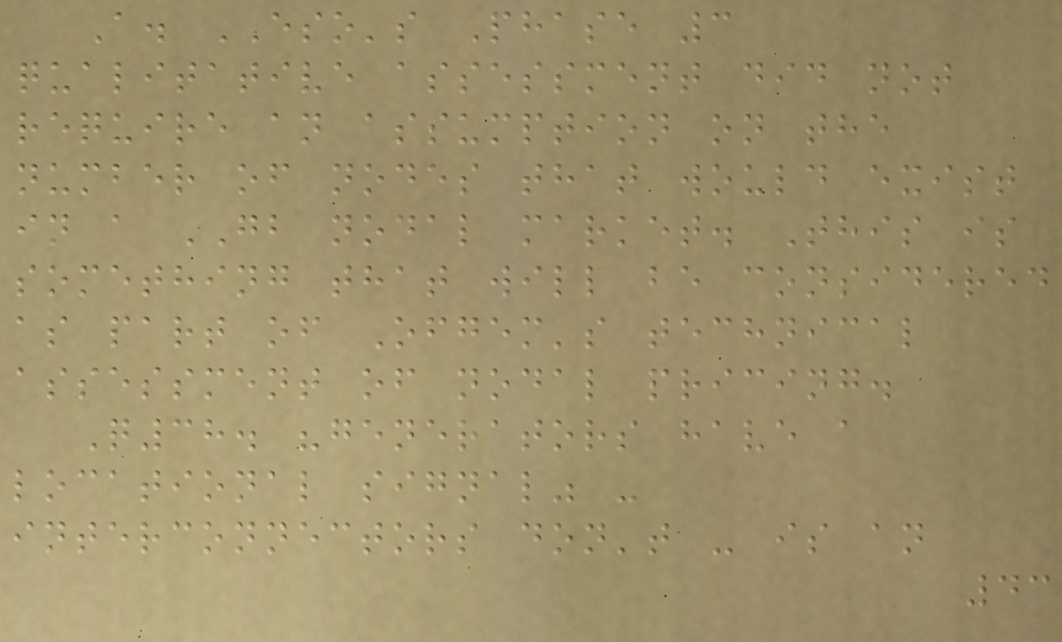A. ESO's Phase 3
qualitative assessment did not
require an assumption on the
number of nodes that would exist
in a GB nodal market. This is
something that will be considered
as part of Ofgem's technical
assessment of nodal pricing.
Q38. "generators have a
locational signal" -
interconnectors don't - is an
43
